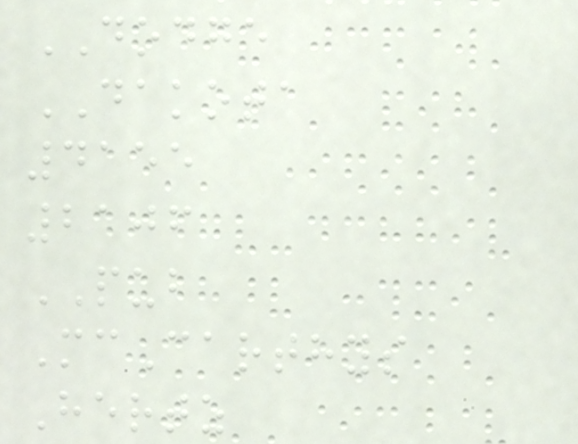DODGE
DAKOTA
4155
2106
PUB
McCarthys
Hertz
